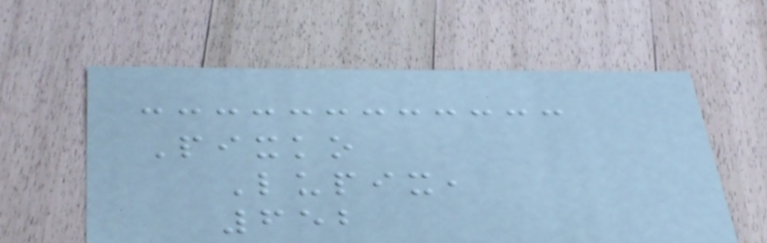Pixko
Lupix,
652
